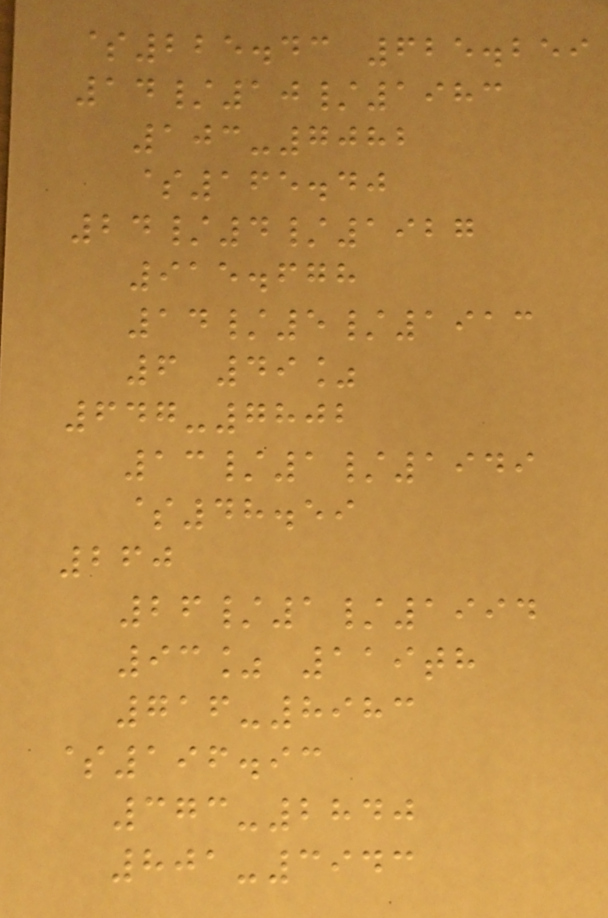$225.43 625.259
14/10/1983
103-7082
$165.40
24/4/1927
915.678
14/5/1913
6 49%
647-7802
13/1/1949
$48.59
260
26/1/1994
93% 119th
716-8983
$196.93
373-2840
801-3943
